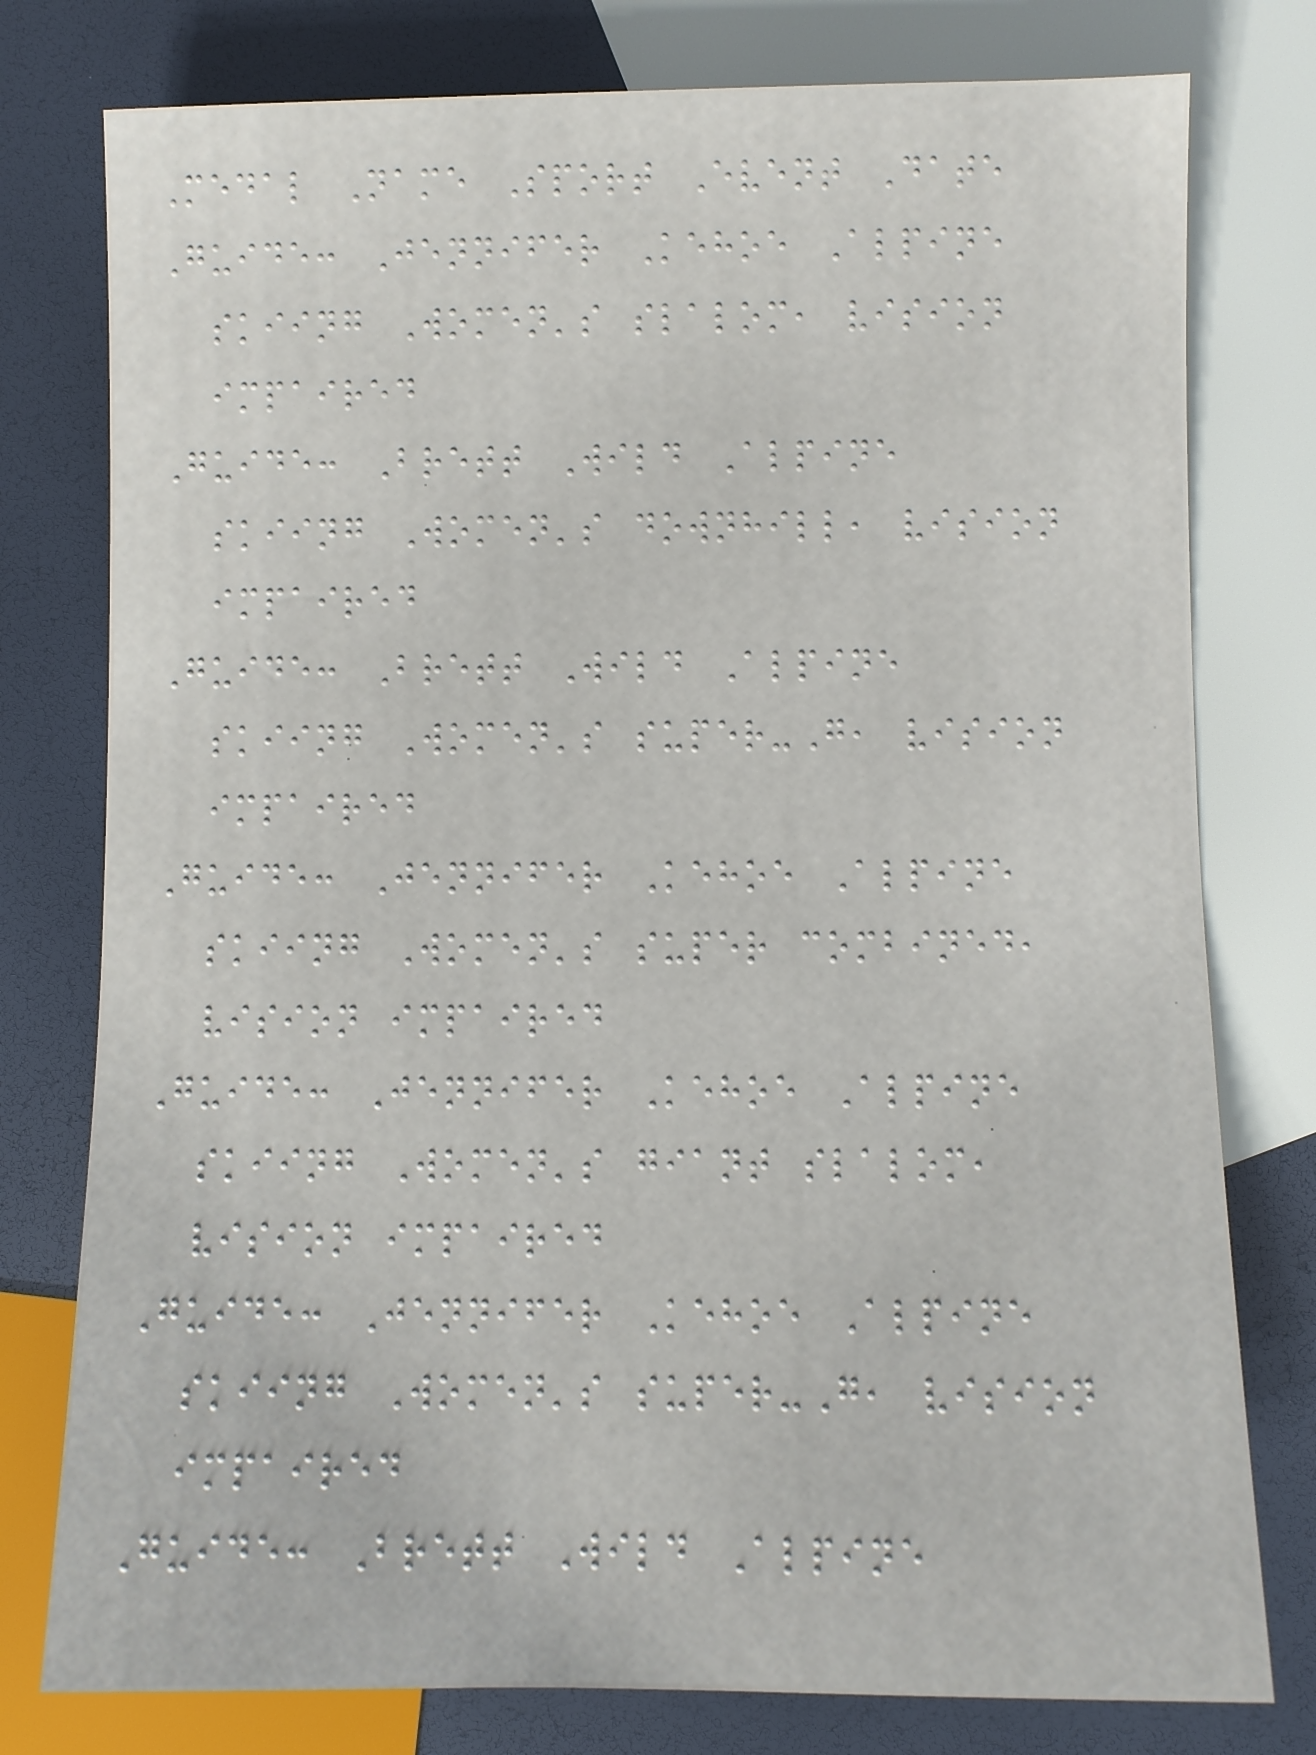Medal Name Sport Event Date
Guide: Jennifer Kehoe Alpine
skiing Women's slalom, vision
impaired
Guide: Brett Wild Alpine
skiing Women's downhill, vision
impaired
Guide: Brett Wild Alpine
skiing Women's super-G, vision
impaired
Guide: Jennifer Kehoe Alpine
skiing Women's super combined,
vision impaired
Guide: Jennifer Kehoe Alpine
skiing Women's giant slalom,
vision impaired
Guide: Jennifer Kehoe Alpine
skiing Women's super-G, vision
impaired
Guide: Brett Wild Alpine
